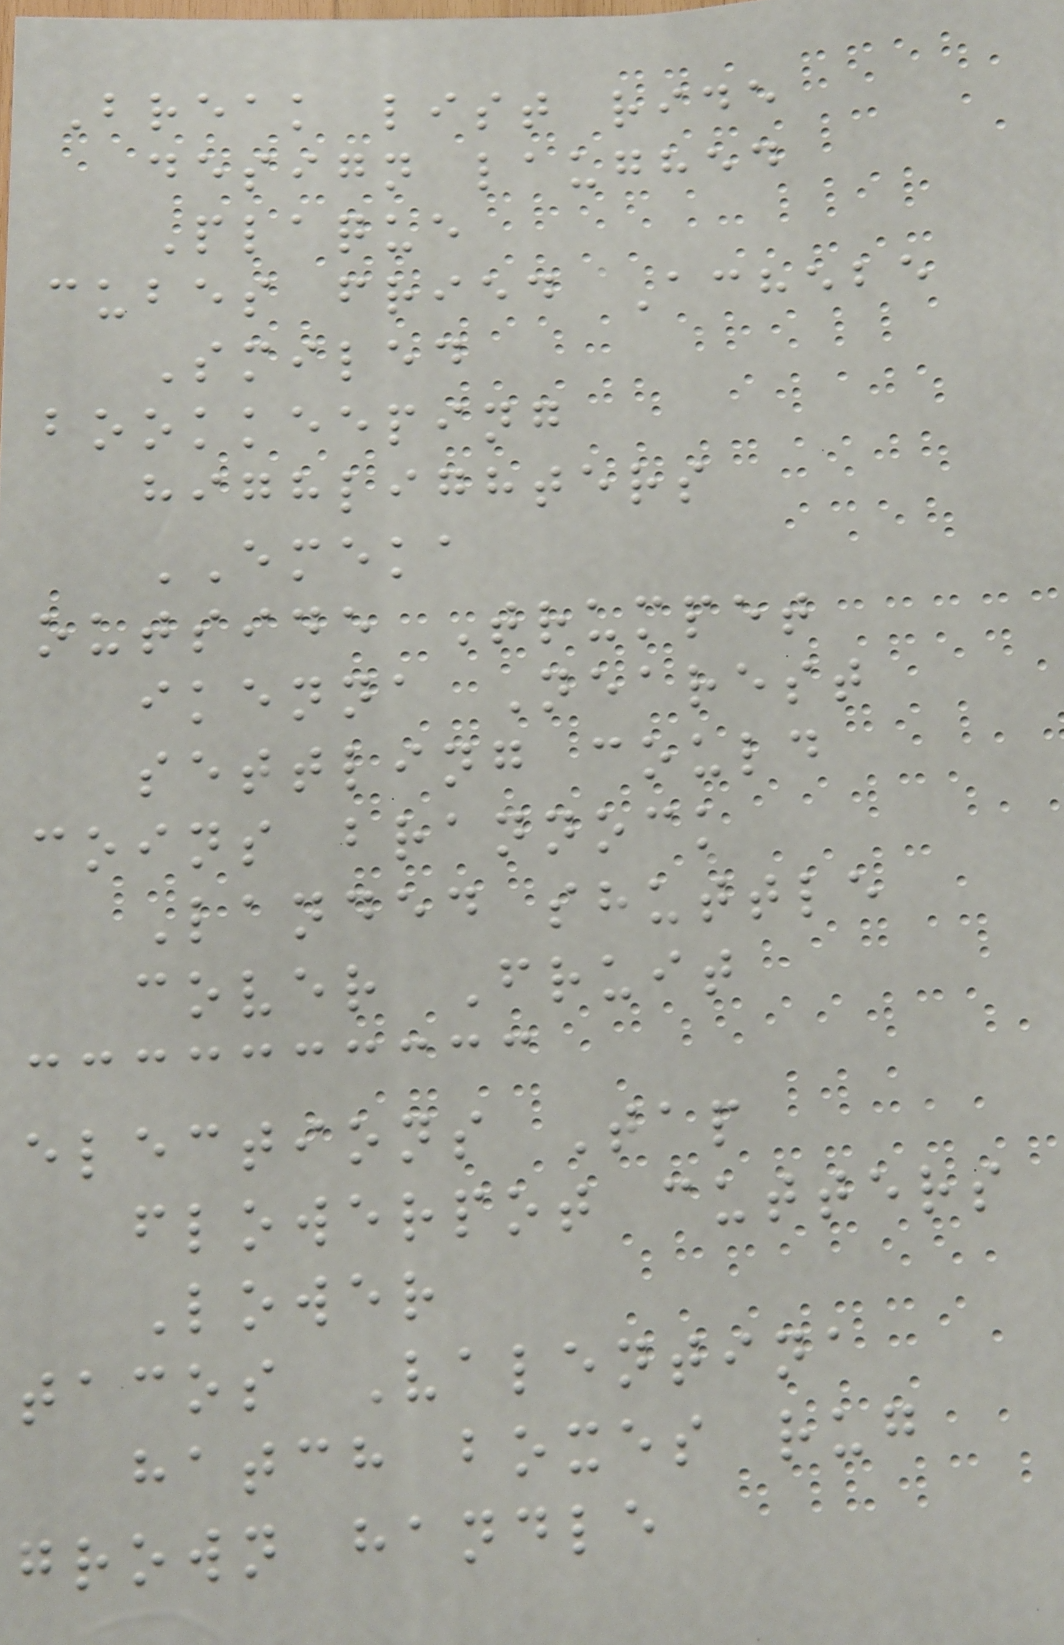Break list ride
design laughed
Plaque
cubes fried Achebe
Smiled
bookkeeping
highlighters
EMEKA
outside Trumpet
ikenna Nearest
settling could
coins brannock
Landed shuttle
cover Fruit
elections Tap
flowerpot cutters
Lower
tacos Valentina
hatch boxes rug
grown handle
